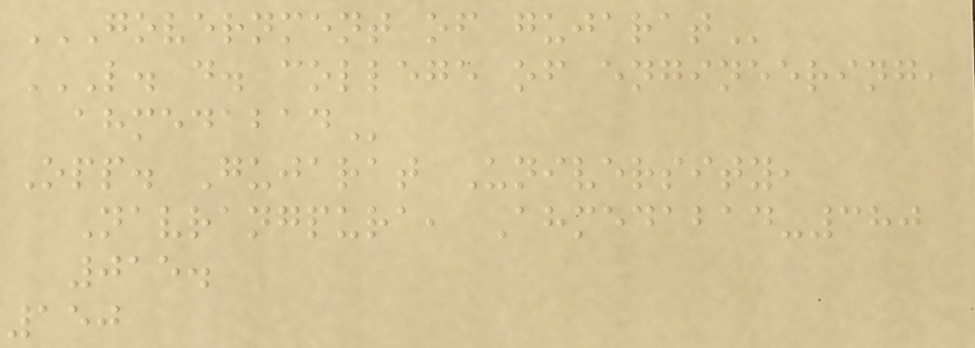GOVERNMENT OF GUJARAT
L. D. COLLEGE OF ENGINEERING,
AHMEDABAD
Opp. Gujarat University,
Navrangpura, Ahmedabad-380
015.
150
